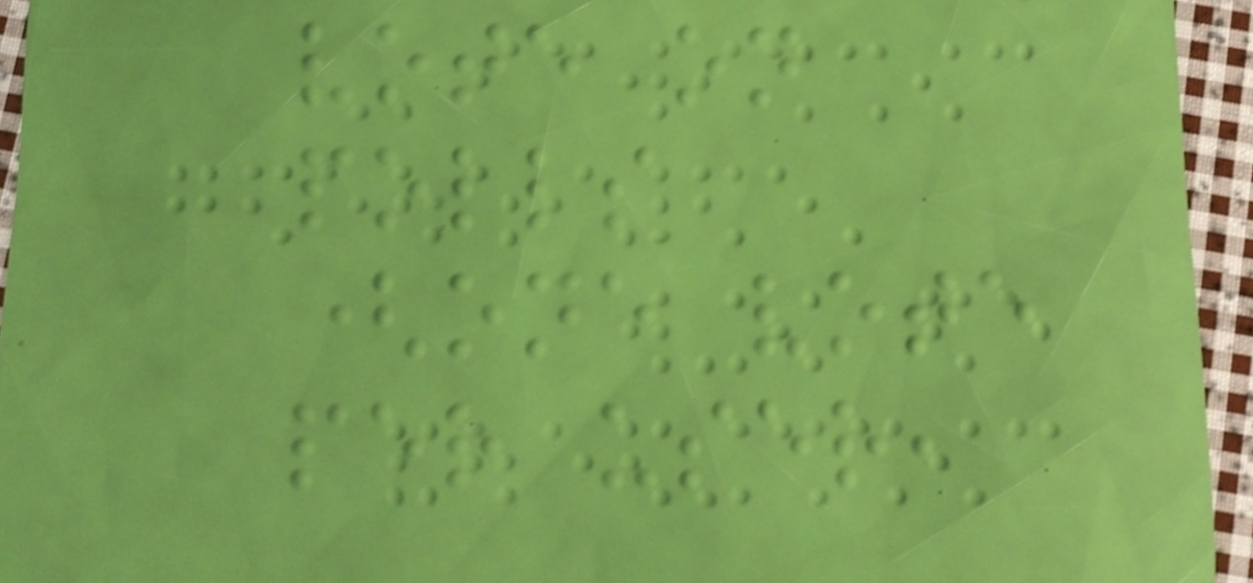vote on
polls
(one vote
per user,
